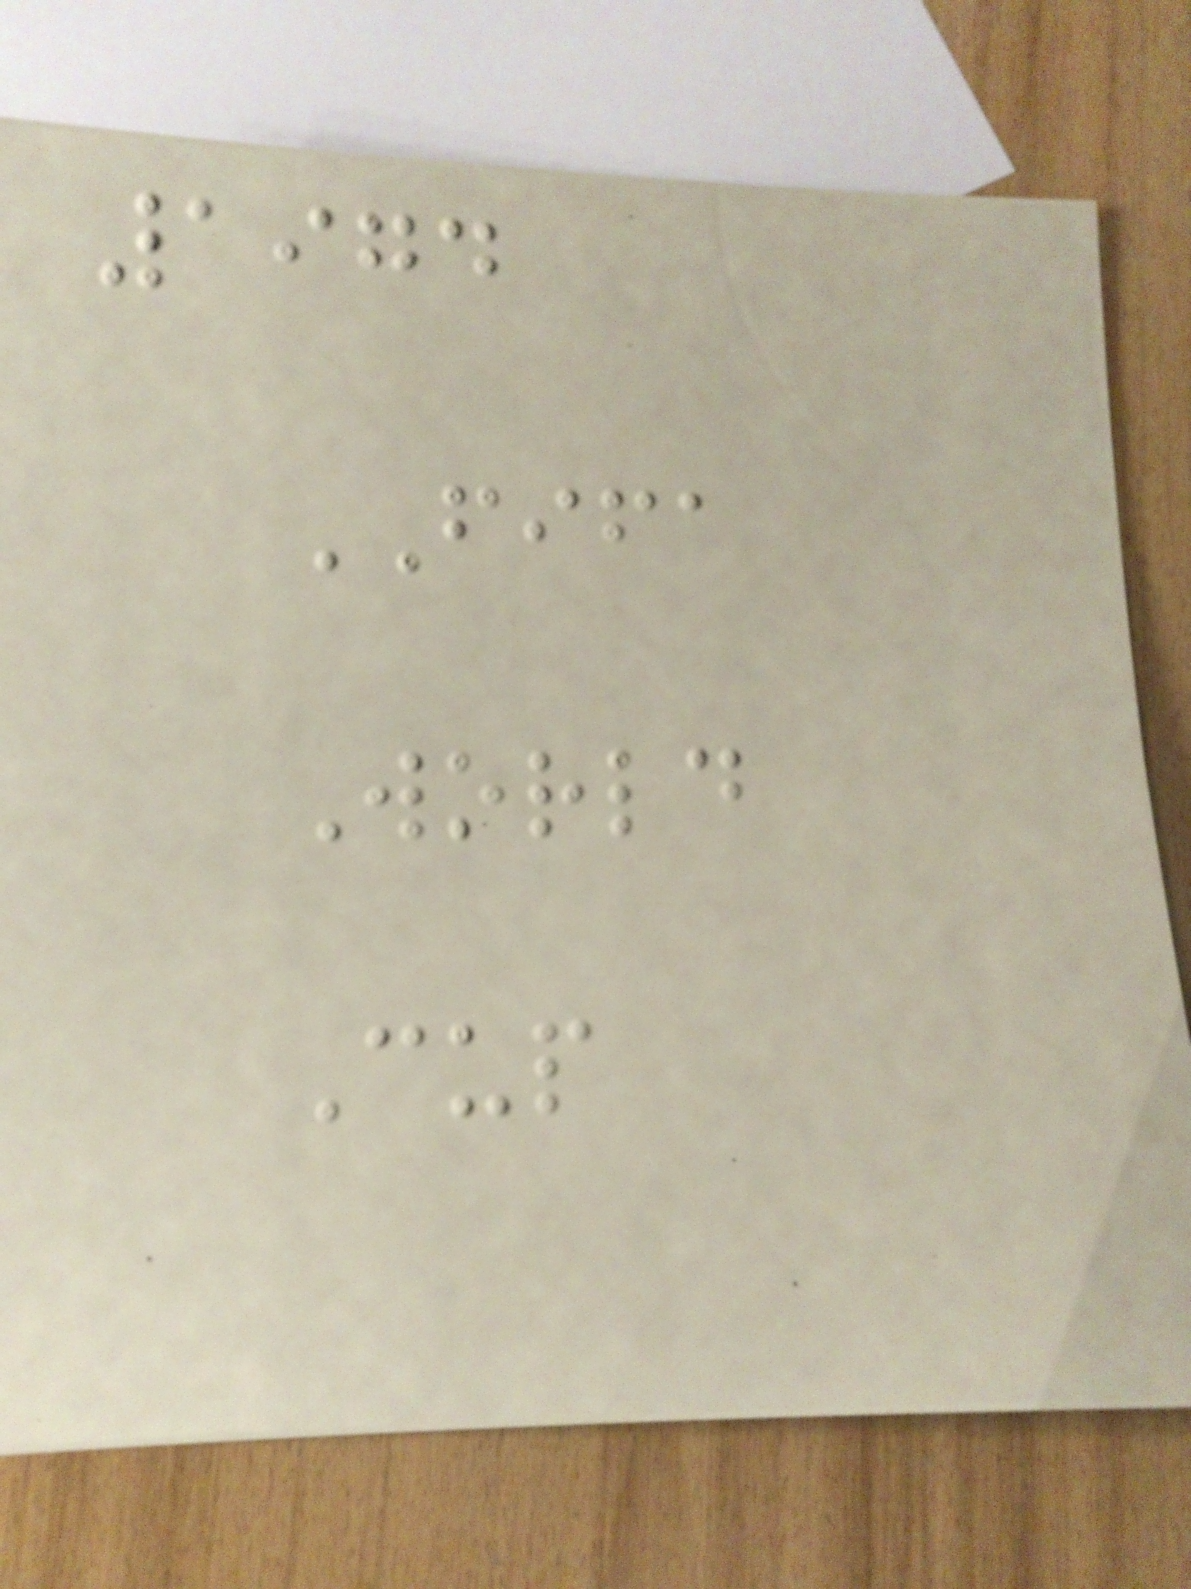1974
FIFA
World
Cup
